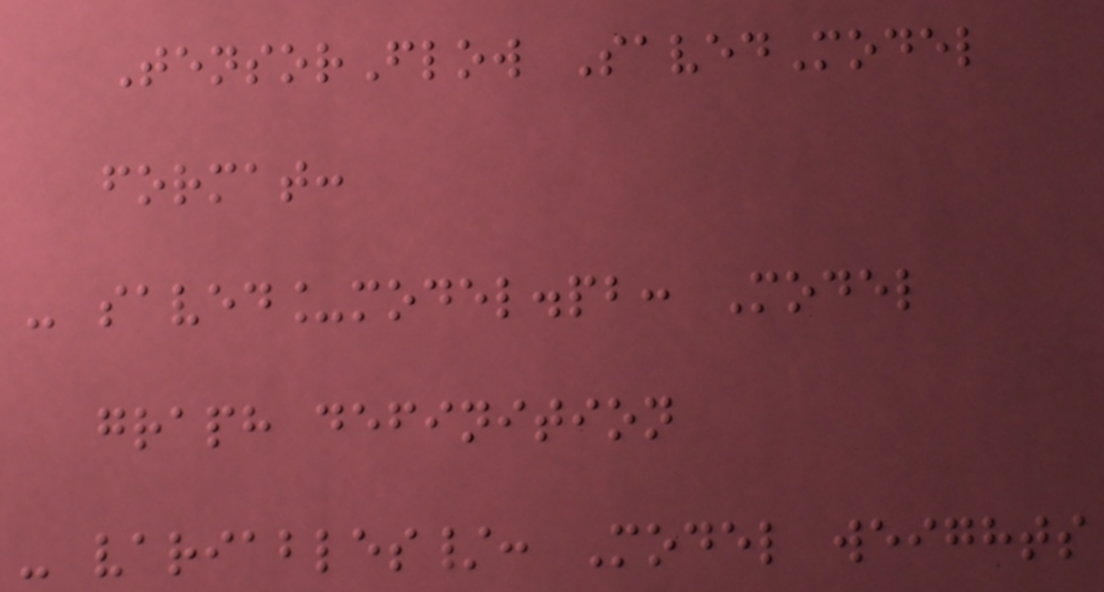TensorFlow SavedModel
format:
- saved_model.pb: Model
graph definition
- variables/: Model weights
